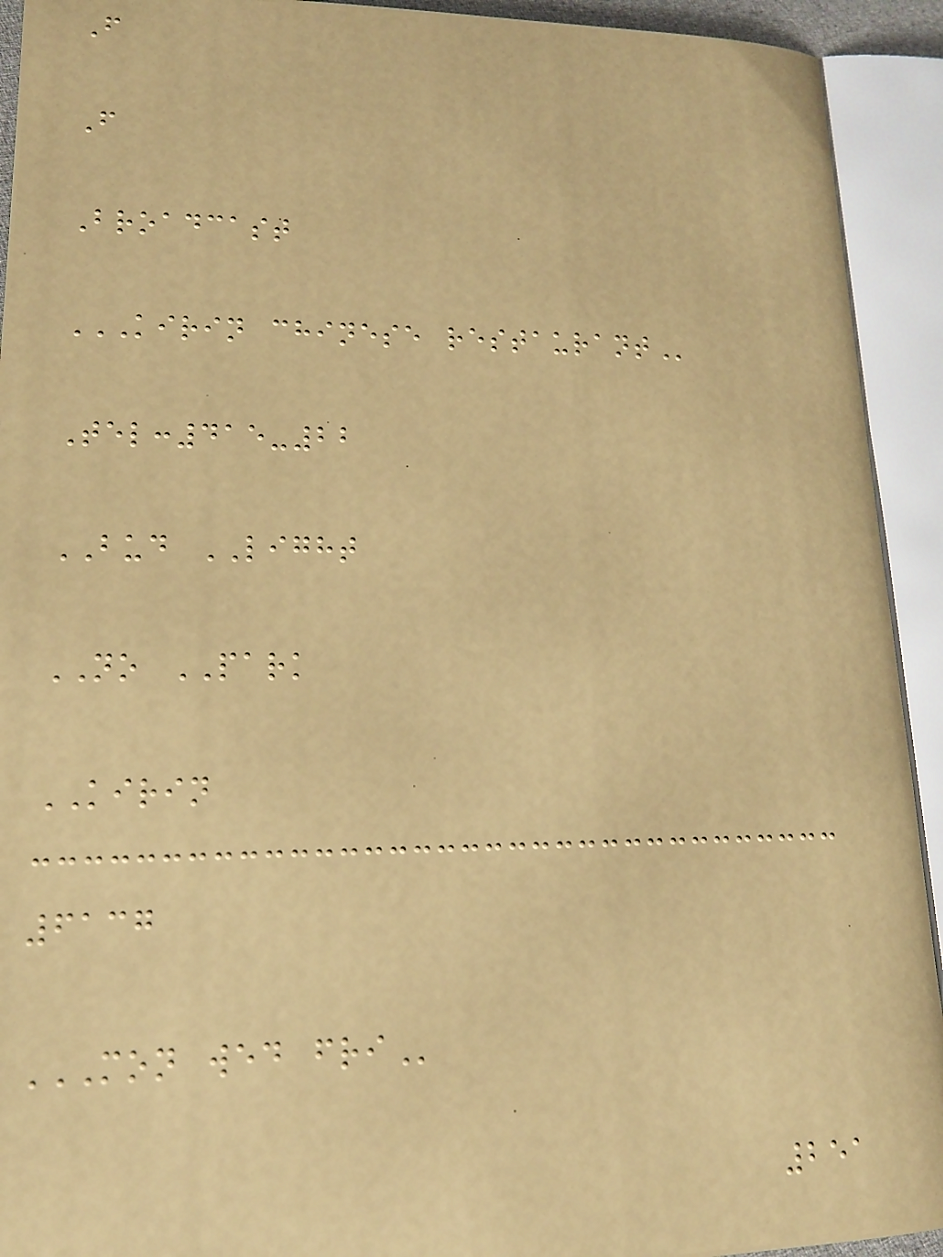F
F
Broadcast
KIRIN CHINESE RESTAURANT
Tel:415-22
BUD LIGHT
NO PARK
KIRIN
6137
MON WED FRI
251
